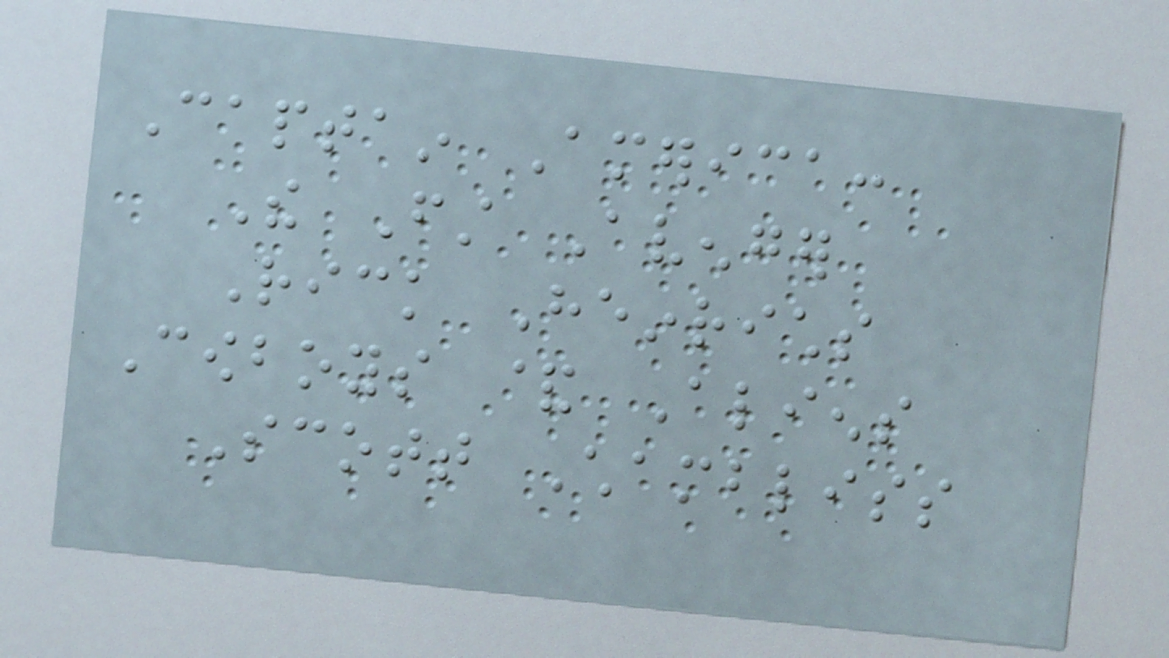Captain America:
The First Avenger
Rick Heinrichs
Cowboys & Aliens
Scott Chambliss
